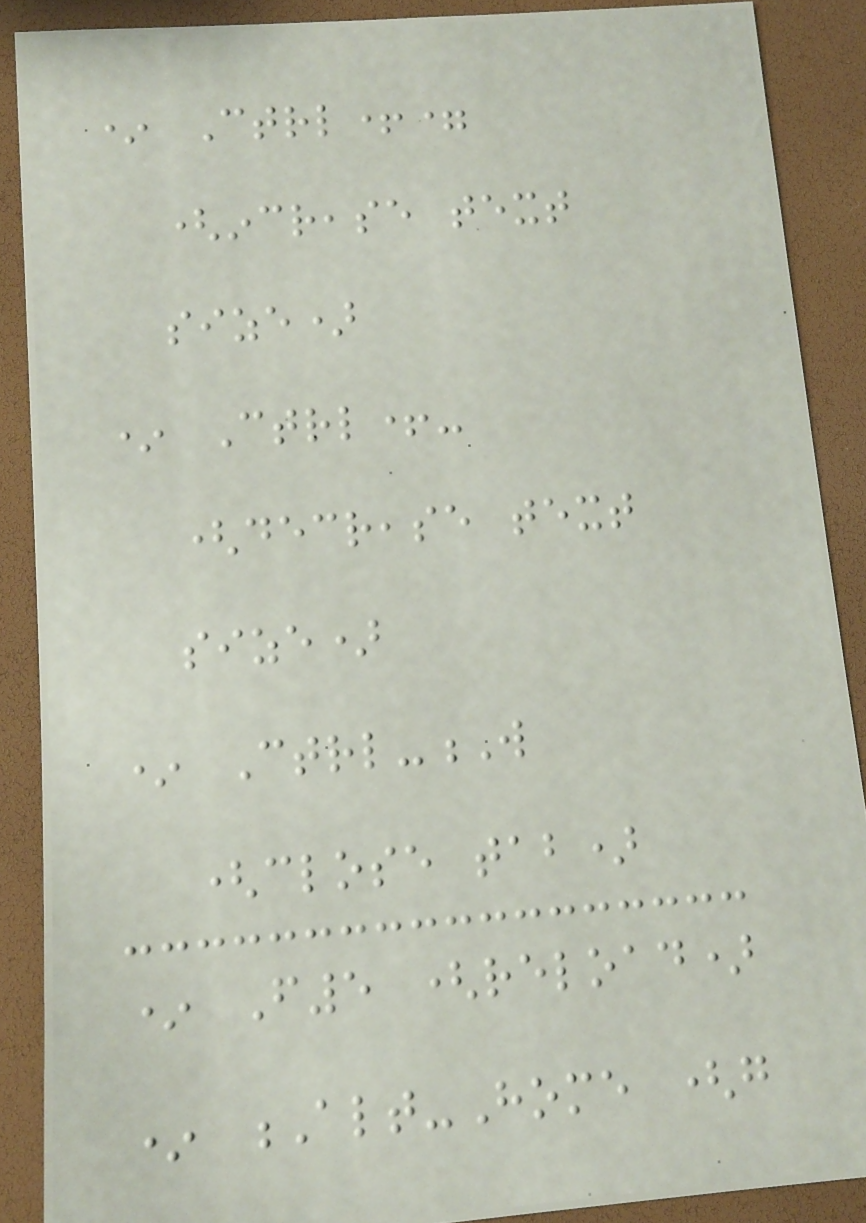* Ctrl+=
(increase text
size)
* Ctrl+-
(decrease text
size)
* Ctrl-W
(close tab)
* F5 (reload)
* Alt-Home (go
